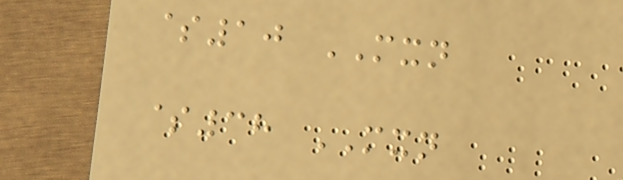$10 MXN
$38 MXN
